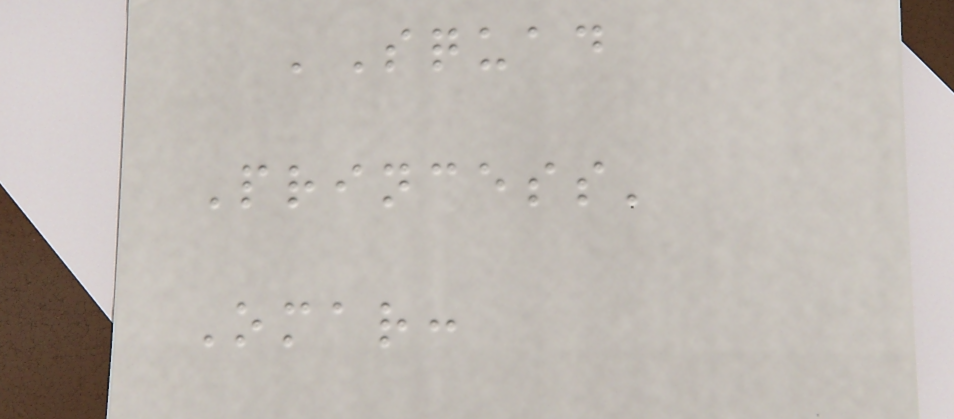'Squad
Princess'
Omar:
